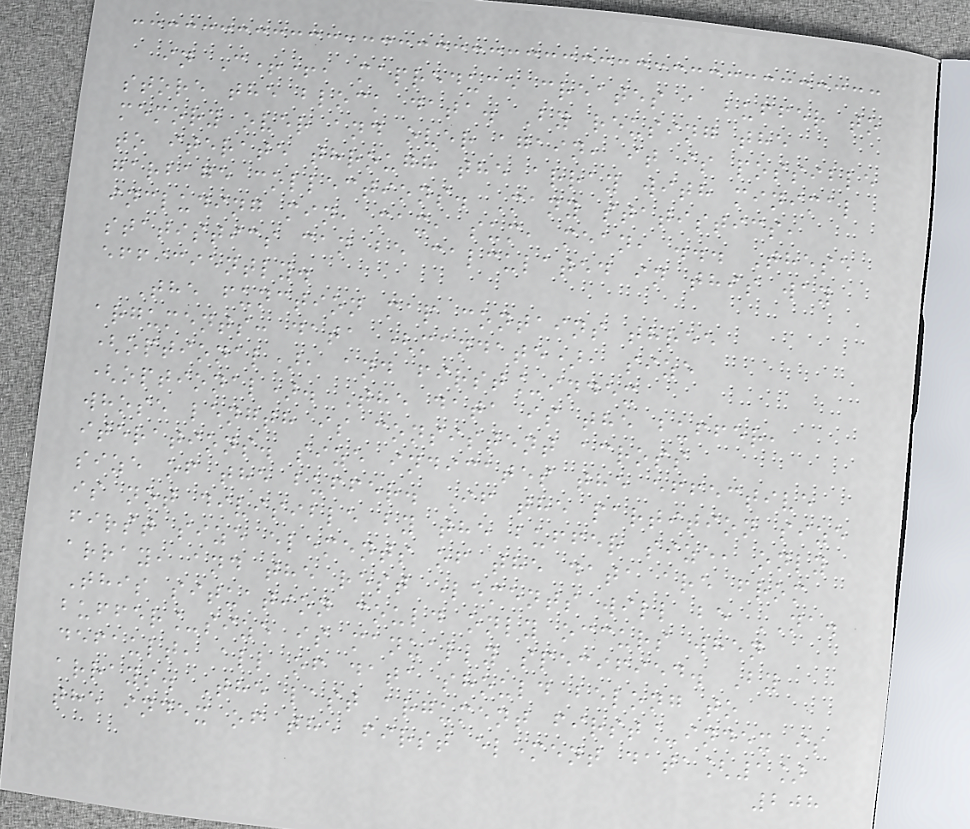in C++, mapreduce creates a buffer to
store the block data. By reusing the
memory over and over again, it is possible
to iterate through the array with minimal
garbage collections. Many statistics,
including min, max, sum, mean, ... These
statistics can be calculated in this way
efficiently.
The function map contains three
arguments: data (mandate), size
(optional), and first_index
(optional). The data is the buffer,
whose length is consistent across
iterations. size indicates the effective
size of the buffer. If the partition size
is not divisible by the buffer size, only
first size elements of the data are from
array, and the rest elements will be NA.
This situation could only occurs when
buffer_size is manually specified. By
default, all of data should belong to
arrays. The last argument first_index is
the index of the first element data[1]
208
